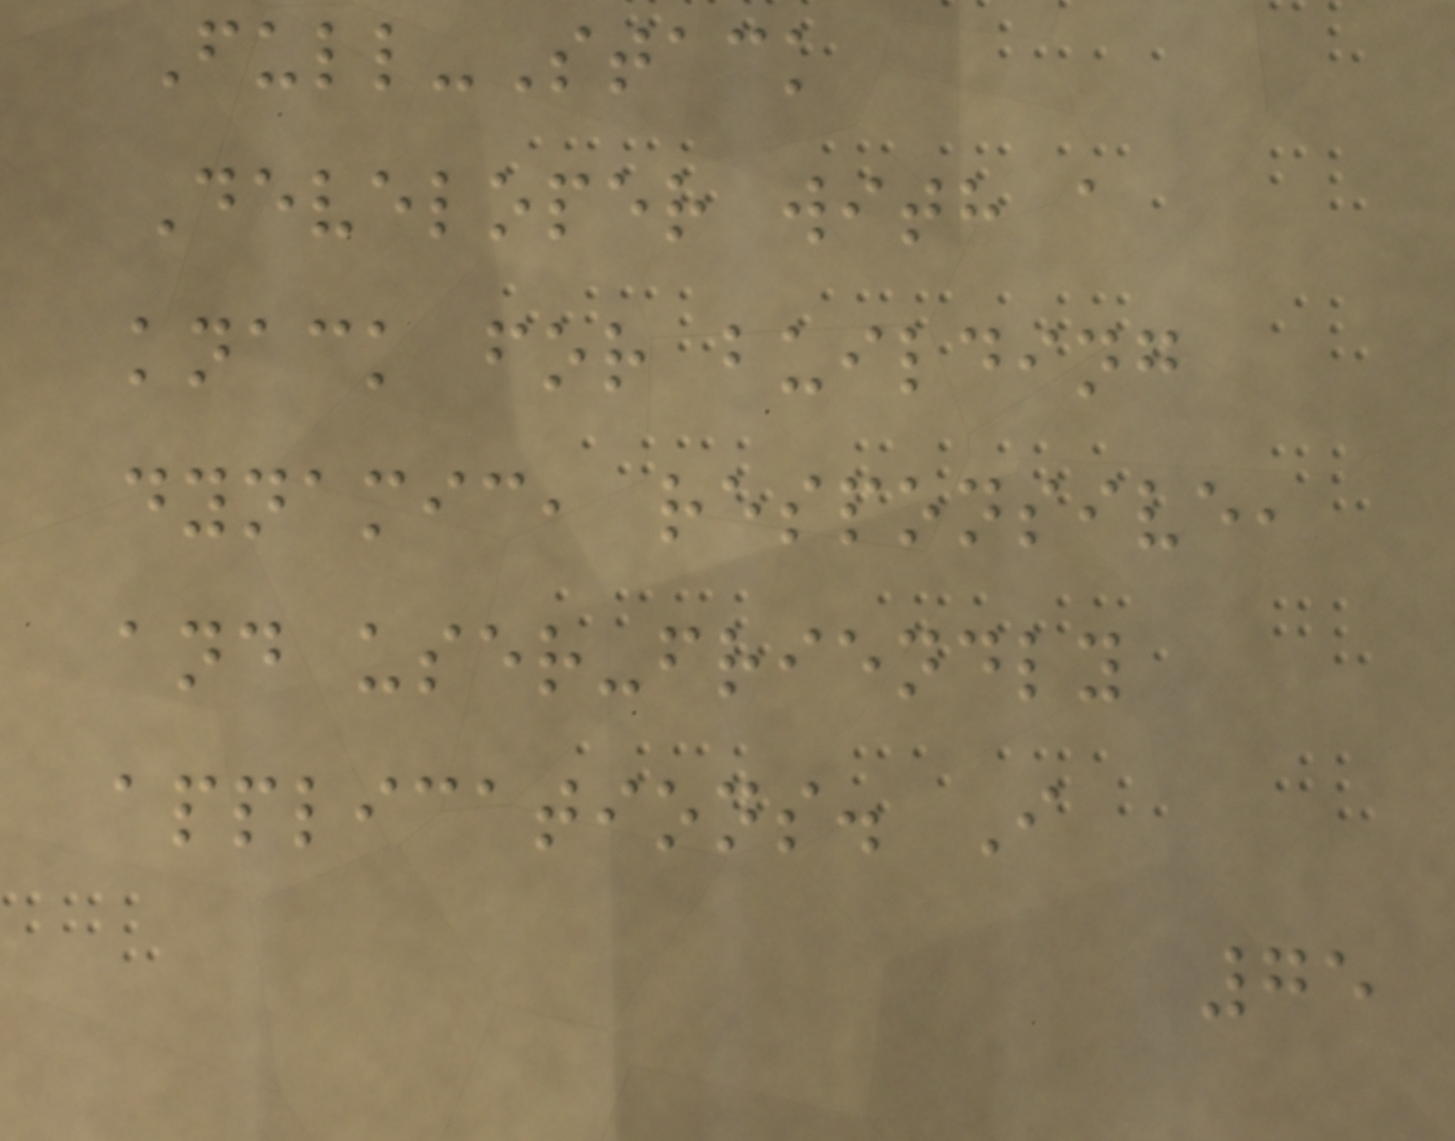Full-Stack
Developer with a
knack for building
dynamic, responsive,
and user-friendly
applications. I
75
